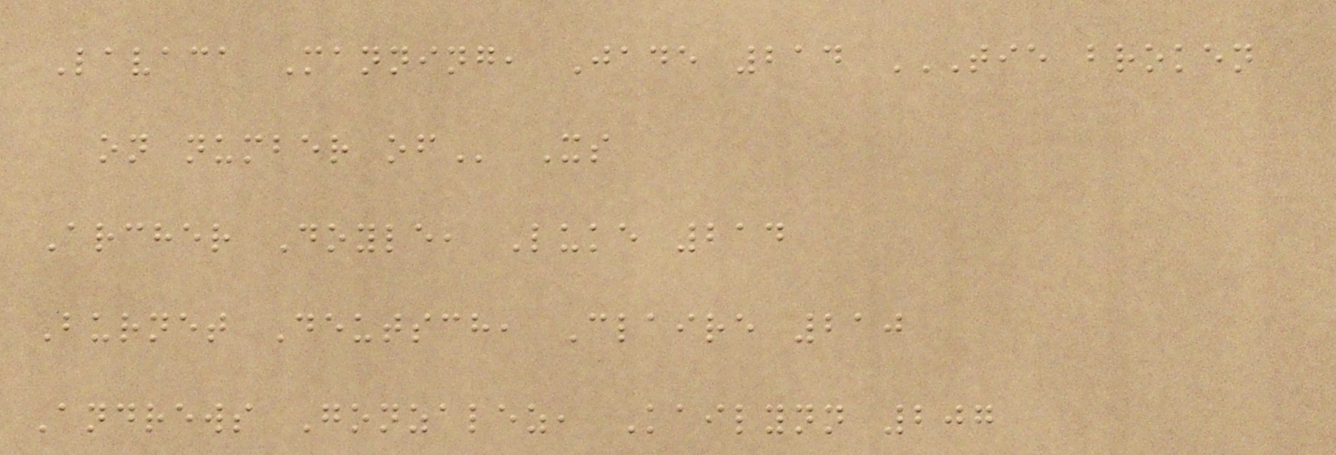Lavaca Manning, Jade 214 TIE BROKEN
ON NUMBER OF Xs
Archer Doyle, Luke 214
Burnet Deutsch, Claire 210
Andrews Gonzalez, Kailynn 207
